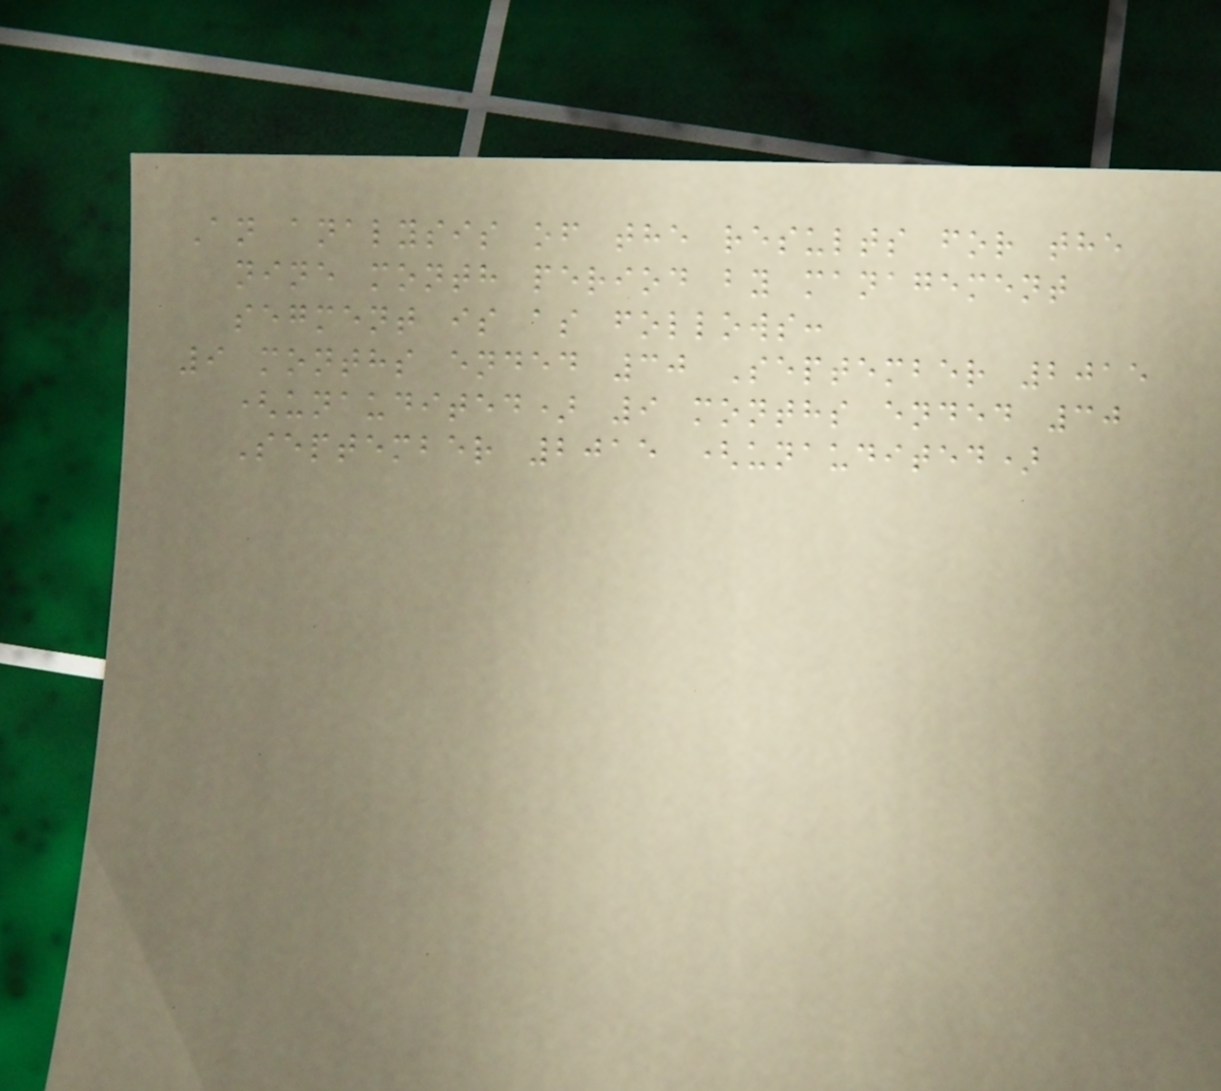An analysis of the results for the
nine month period by management
segment is as follows:
9 months ended 30 September 2015
(unaudited) 9 months ended 30
September 2015 (unaudited)
